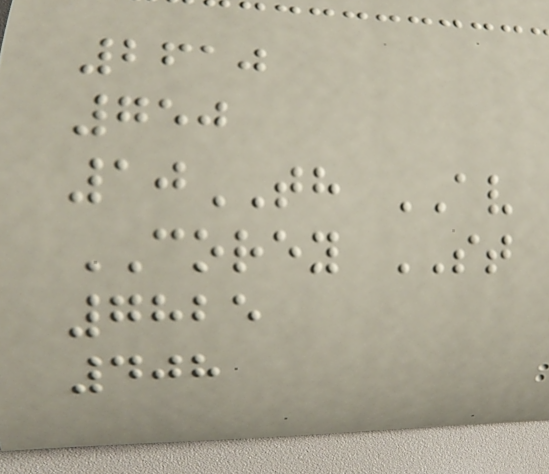2610
750
10TH AV
COREY ST
7825
408
